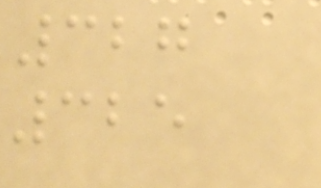327
325
